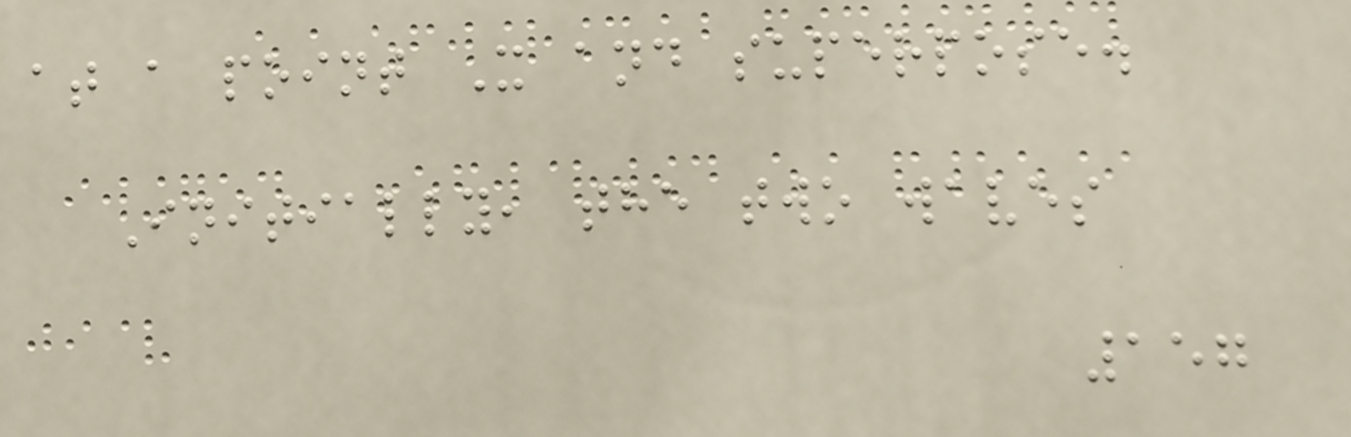at a point X and superpose.
Initially, the two waves
157
